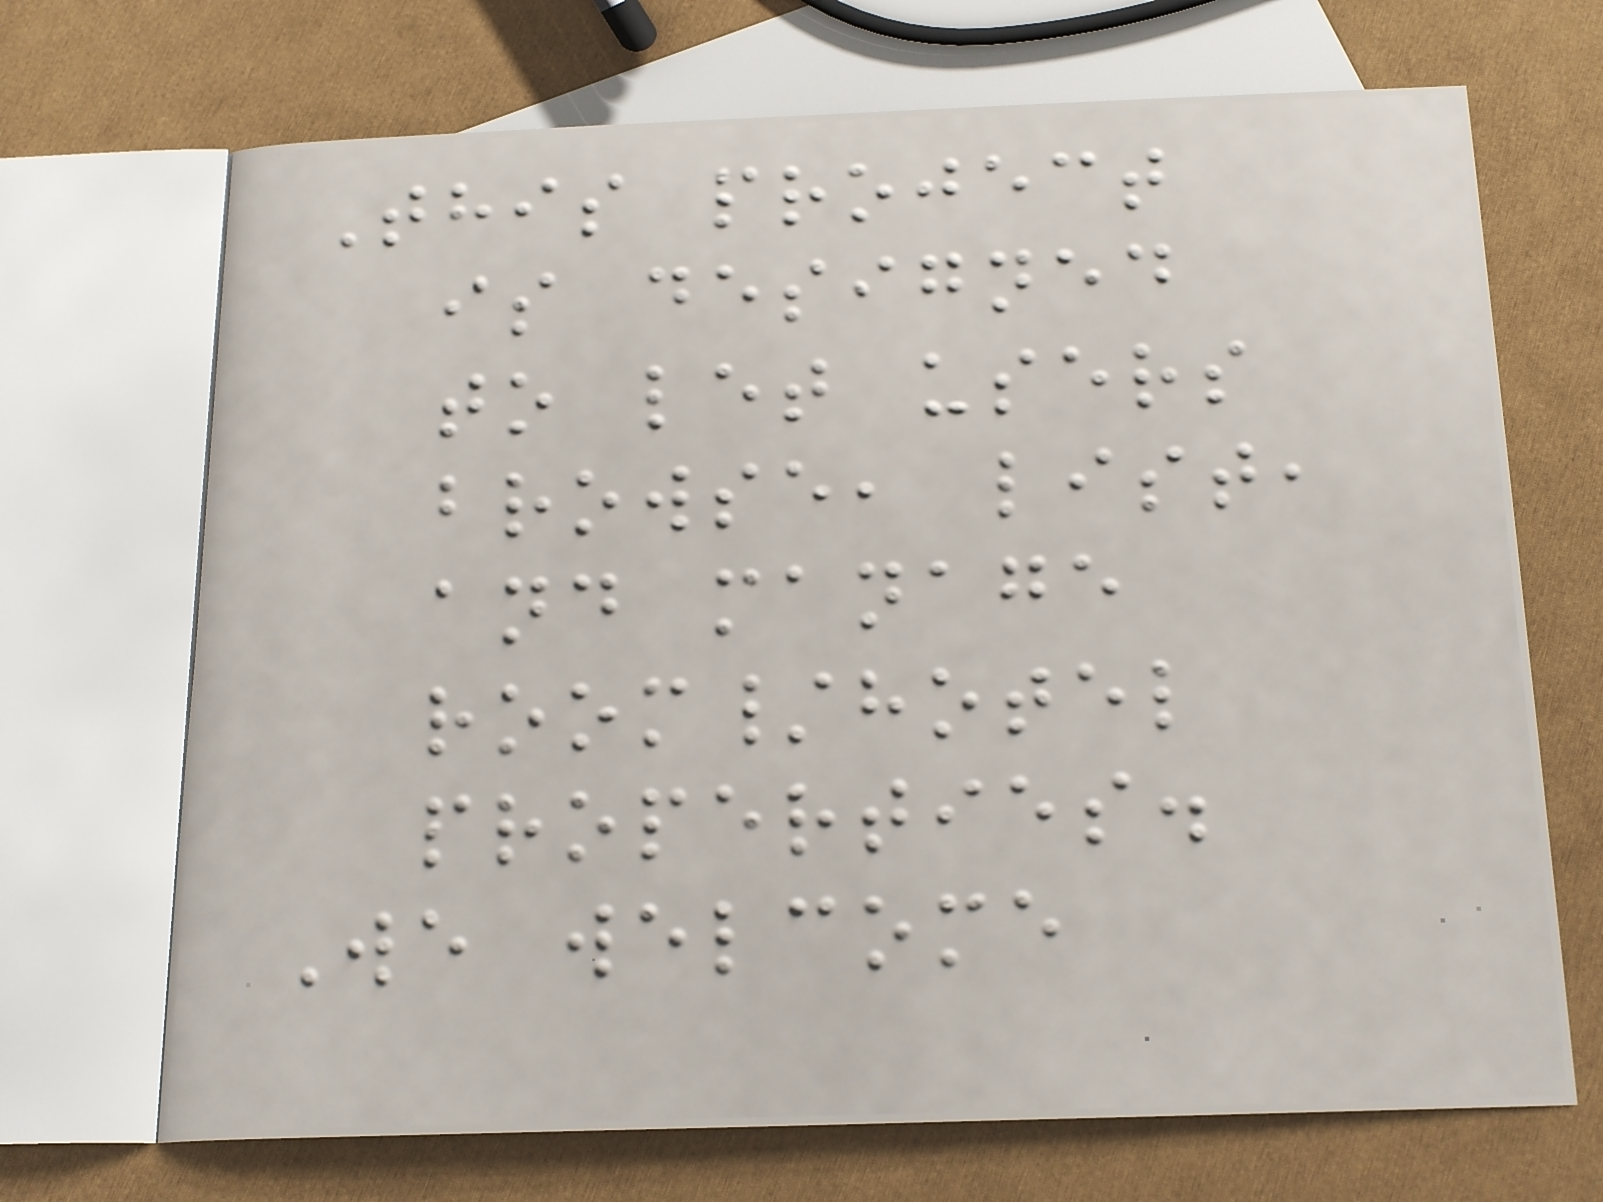This project
is designed
to let users
browse, list,
and manage
room/hotel
properties.
We welcome
